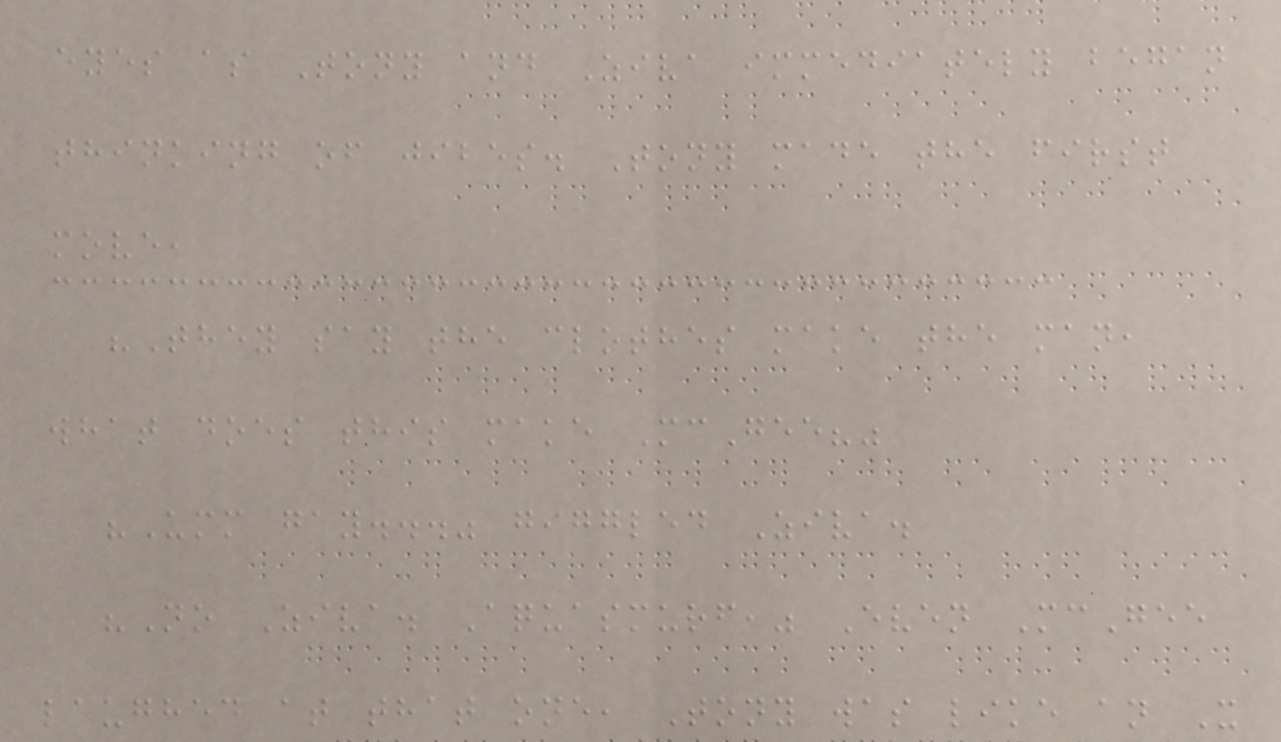eyes as Tony and Ziva immediately began
thinking of jibes. Tony made the first
move,
"They say the clothes make the man,
what does this make McGee?"
"Umm gay..." giggled Ziva.
"No Ziva. Aquasmurf," Even McGee
laughed at that one, Tony was like an X
